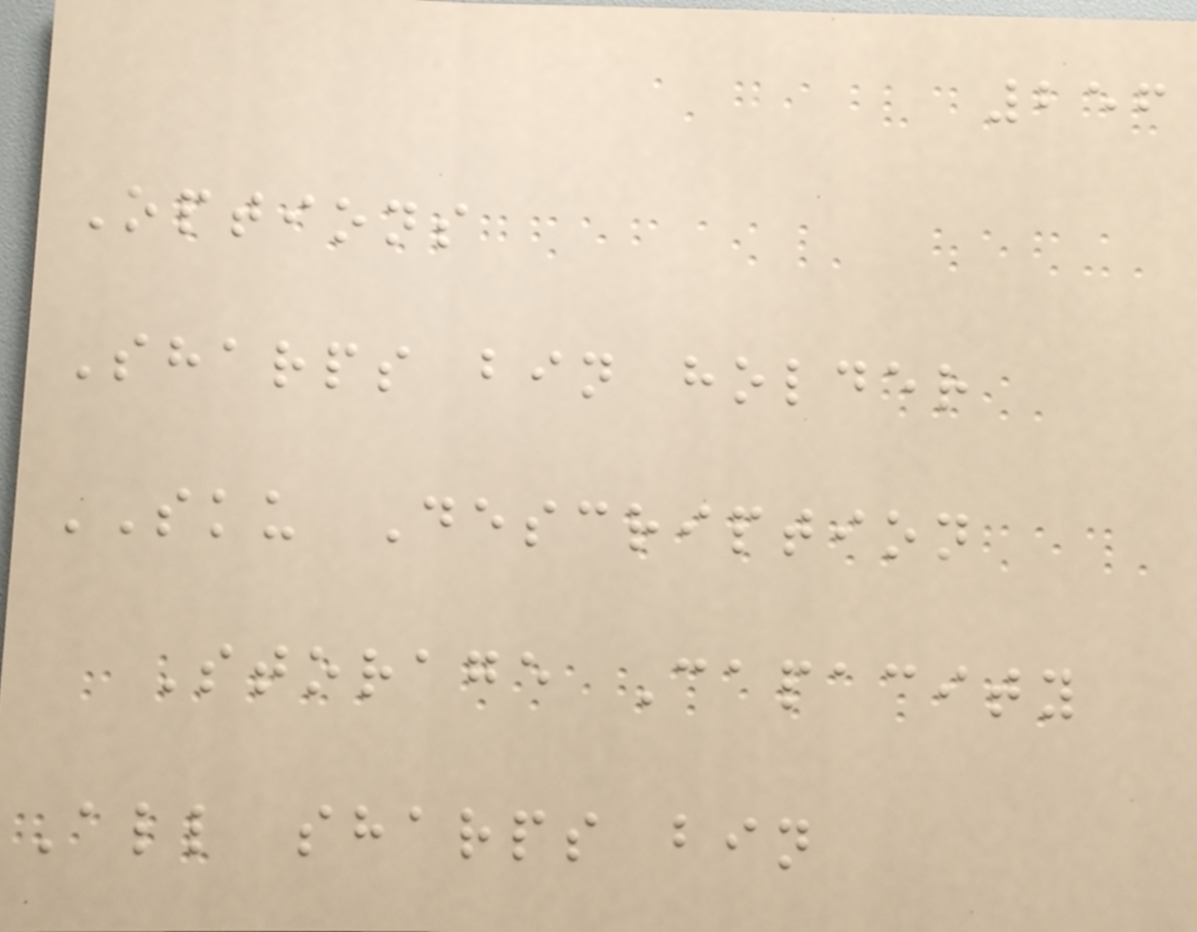256
Options
Sharps bin holder
SKU Description
Storage Capacity
All sharps bin
